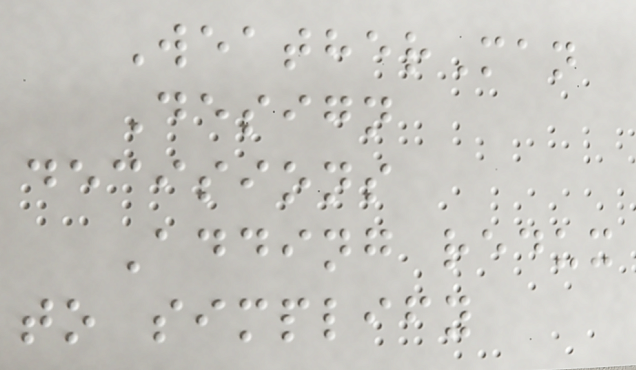WeatherMan
Design
decisions
Adding redux
to simplify
